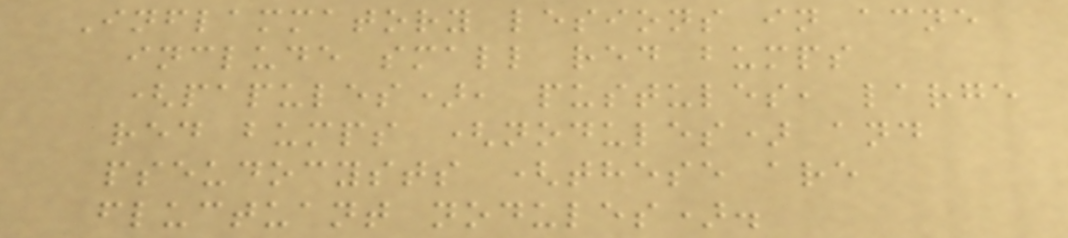Inflammatory lesions in acne
include small red bumps
(papules), pustules, large
red bumps (nodules) and
pseudocysts (these are
fluctuant nodules).
